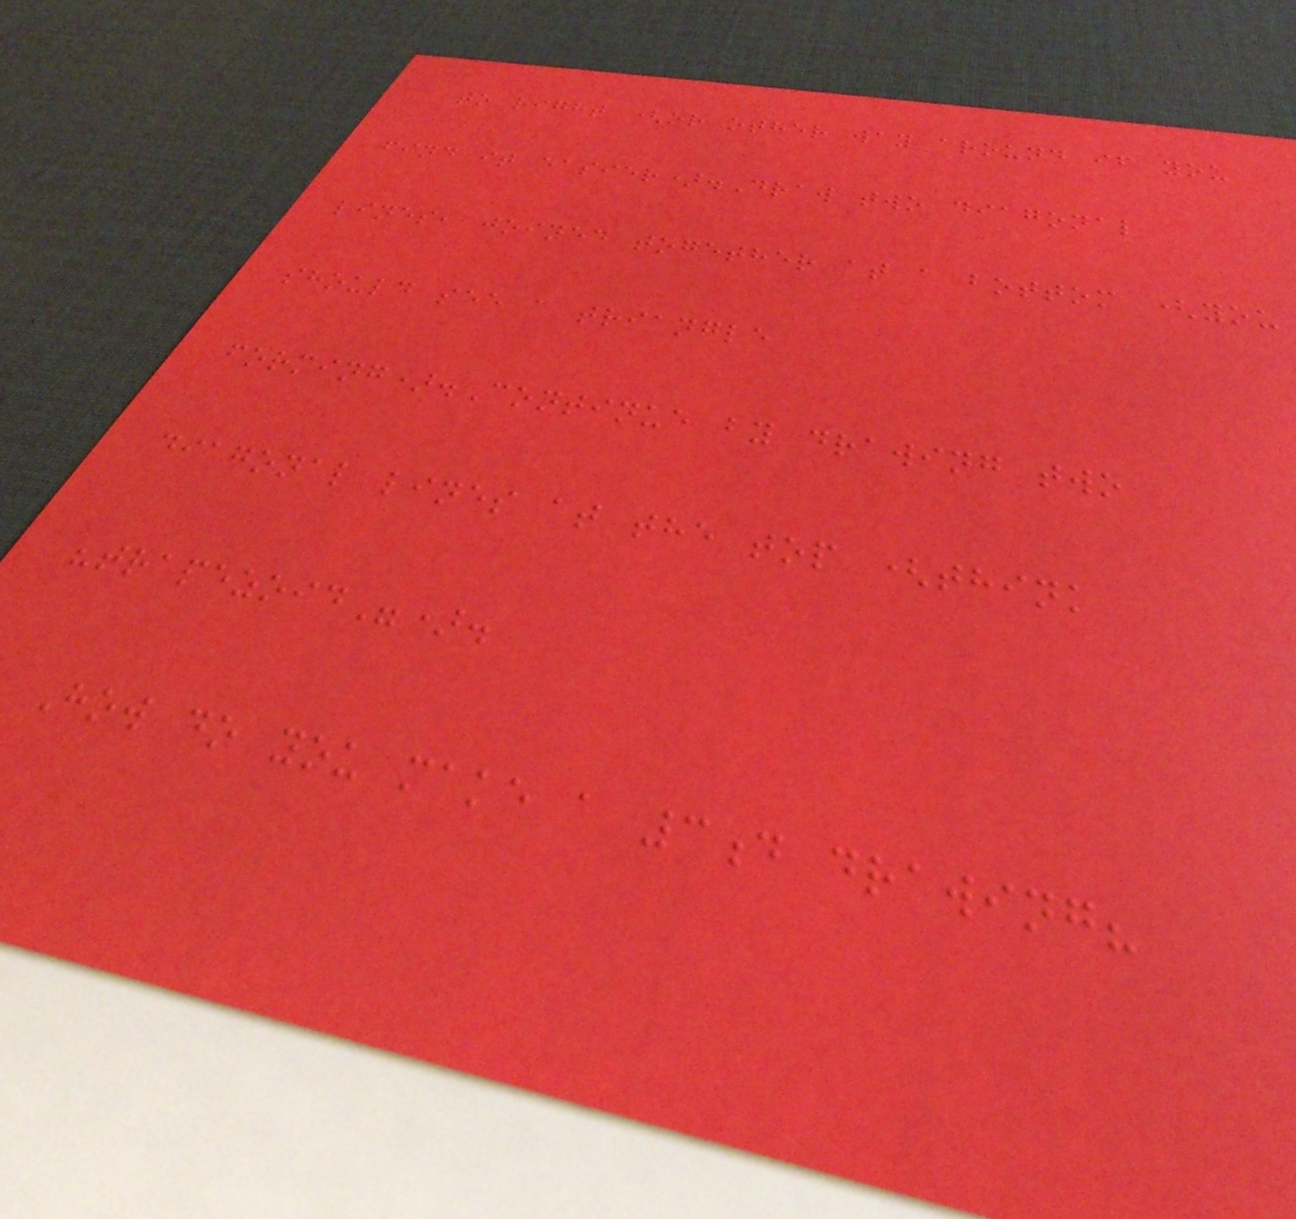to right (or other way around if you
find it easier).Draw two diagonal
lines, joined together at a bottom (you
should see a triangle
forming).Continue by drawing two
diagonal lines at the top (think
"trapezoid").
How do you make a 3d drawing?
